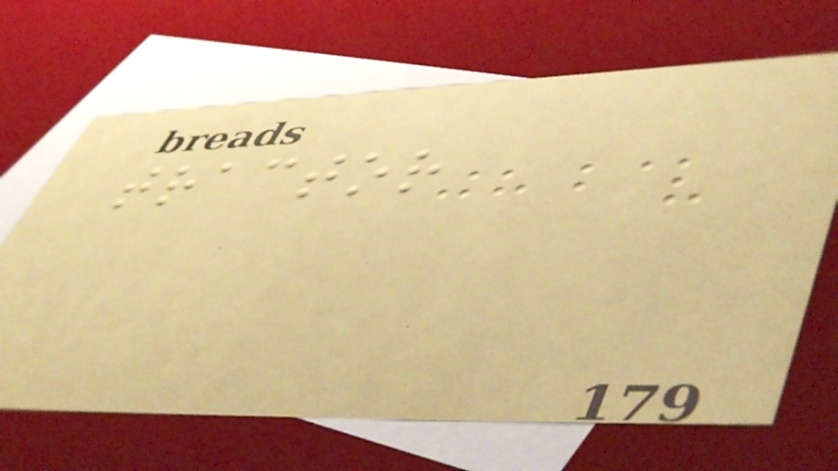tractor
